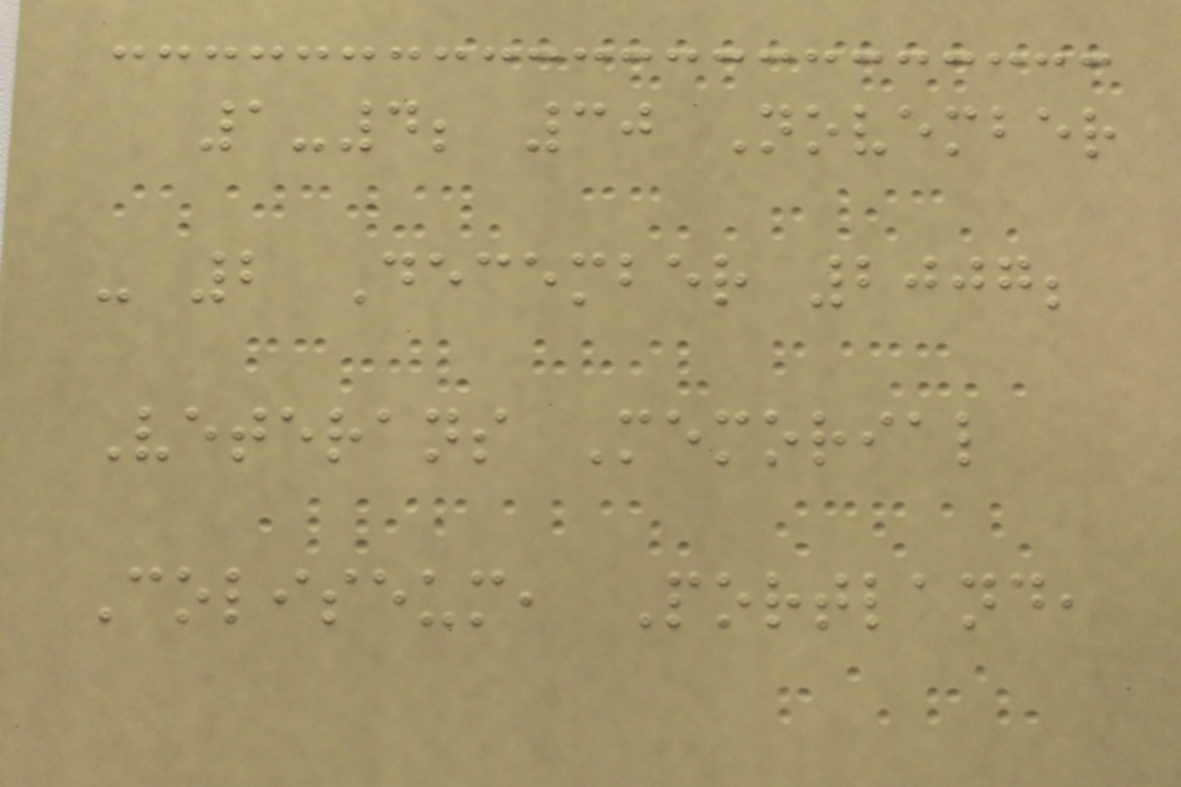1-4; 30 November
- 2 December 2007;
Veterans Memorial
Coliseum, Portland,
